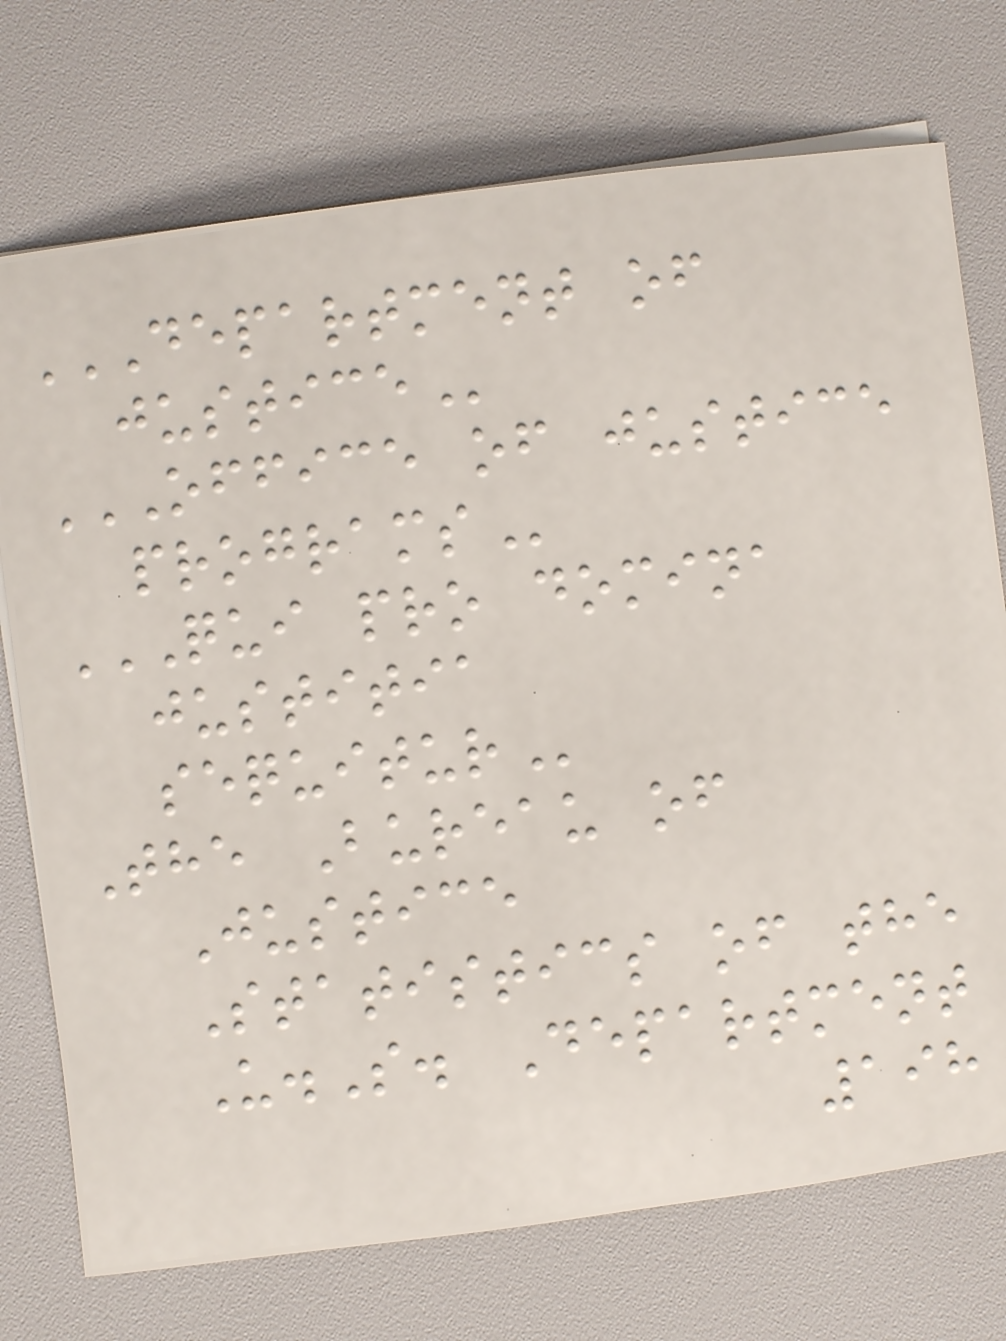DEPARTMENT OF
JUSTICE
OFFICE OF JUSTICE
PROGRAMS
QUI PRO DOMINA
JUSTITIA
SEQUITUR
The Bureau of
Justice
Statistics of the
U.S. Department
198
